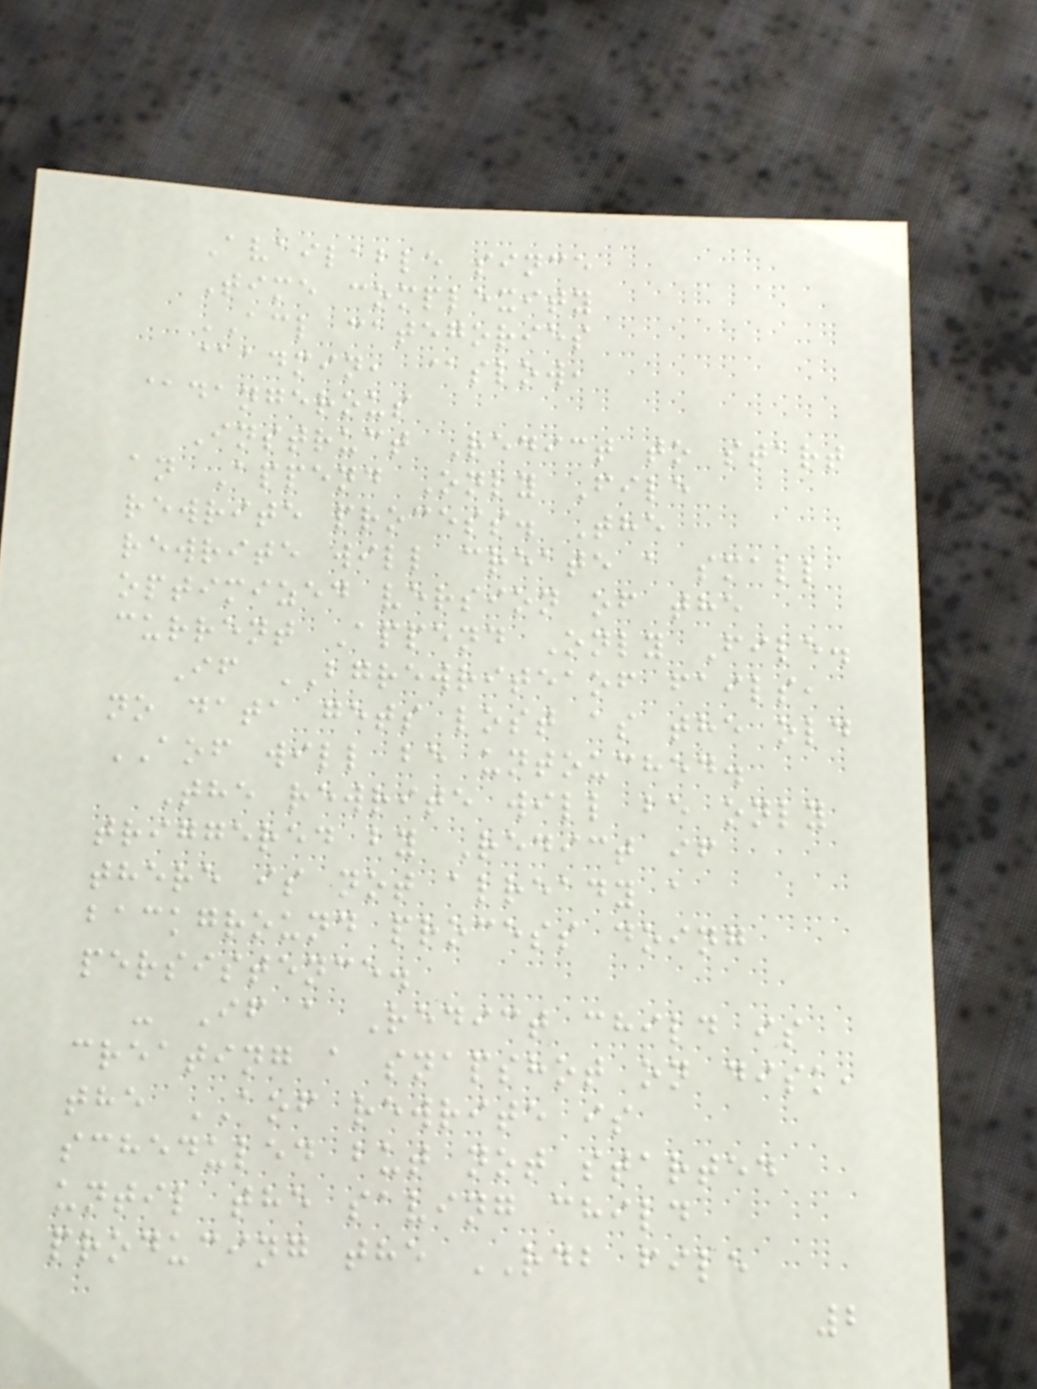Available since
Time complexity
ACL categories
@admin, @slow,
@dangerous
Instruct Redict to start
an Append Only File
rewrite process. The
rewrite will create a small
optimized version of the
current Append Only File.
If BGREWRITEAOF fails,
no data gets lost as the old
AOF will be untouched.
The rewrite will be only
triggered by Redict if
there is not already a
background process doing
persistence.
- If a Redict child is
creating a snapshot on disk,
the AOF rewrite is
scheduled but not started
until the saving child
producing the RDB file
2
